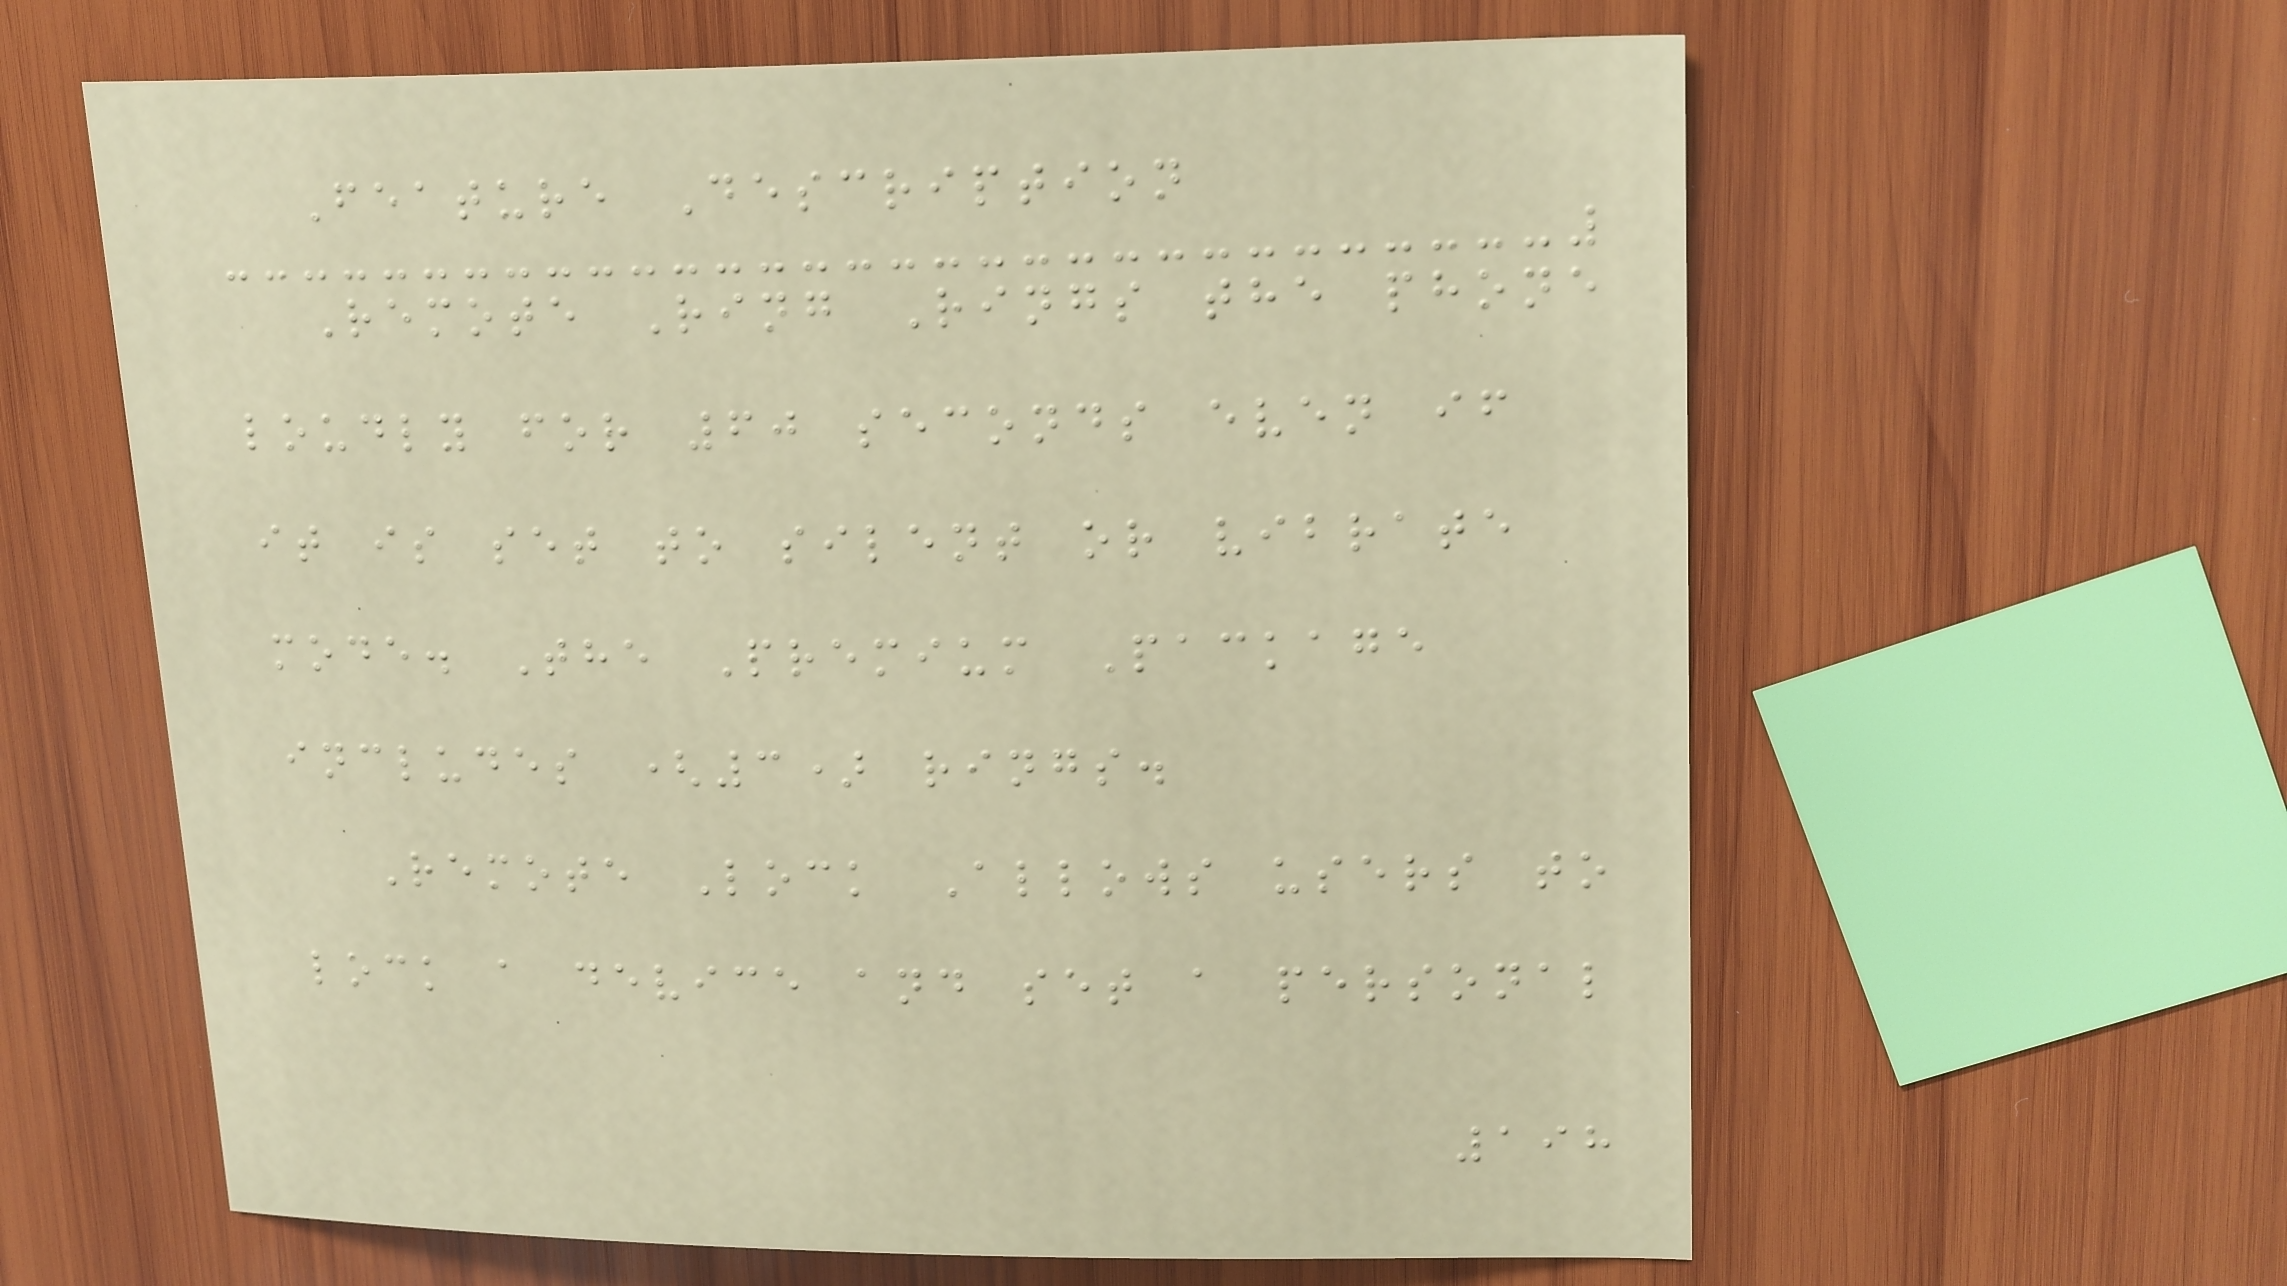Feature Description
Remote Ring Rings the phone
loudly for 60 seconds even if
it is set to silent or vibrate
mode. The Premium Package
includes (3) rings.
Remote Lock Allows users to
lock a device and set a personal
198
